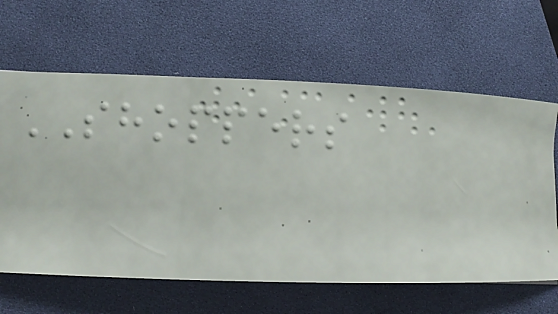SHOPPERS
